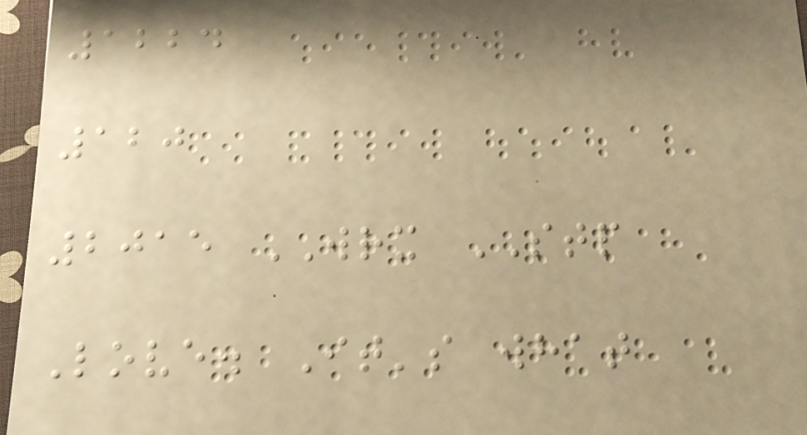1224
120
2015 WRX STP
Love. It's what
